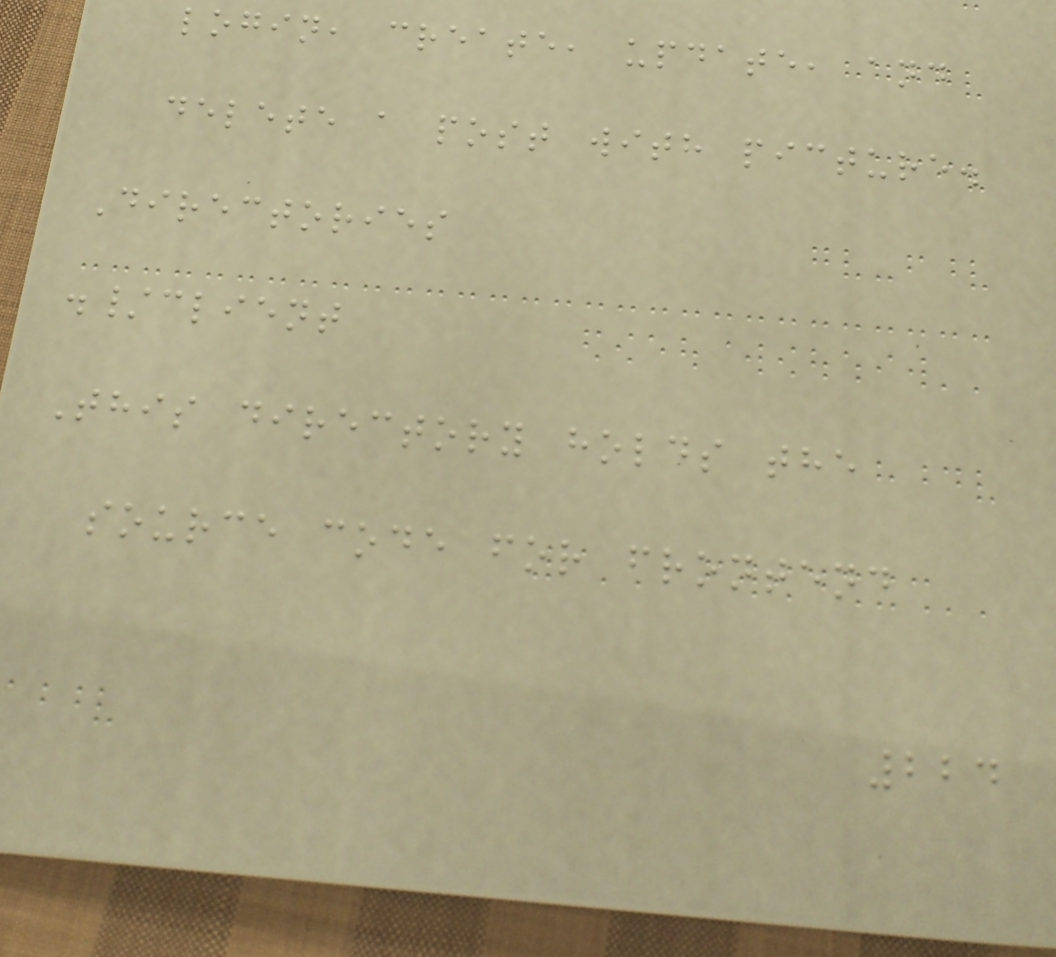login, create, update, and
delete a post with picture.
Directories
./client
This directory holds the
source code for frontend
224
